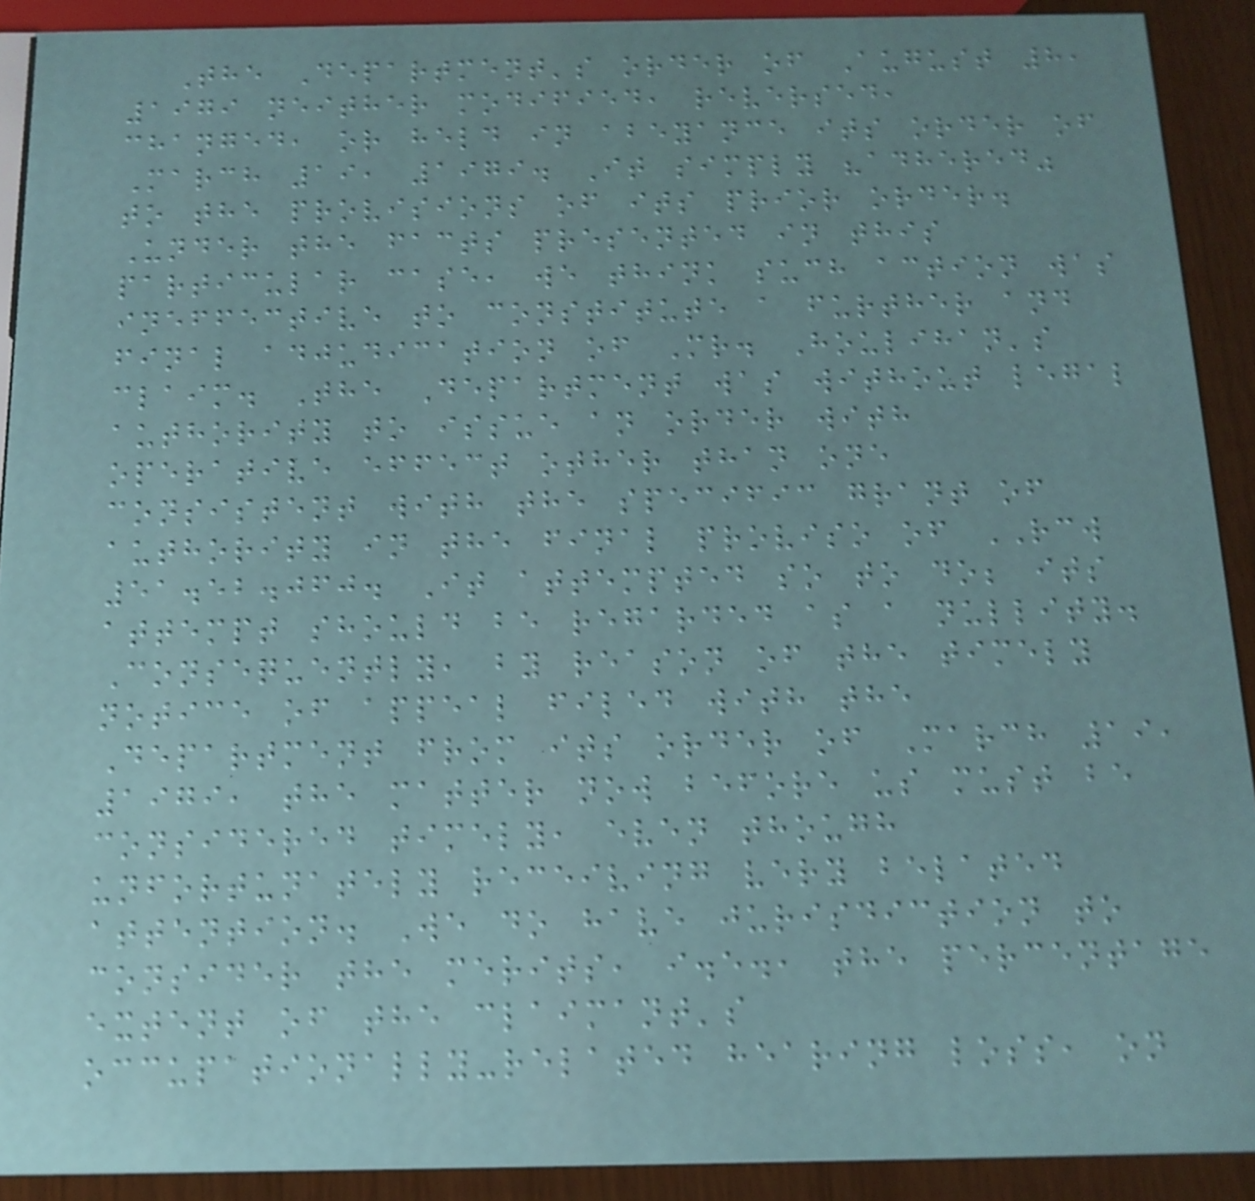The Department's order of August 8,
1979 neither modified, reversed,
changed, or held in abeyance its order of
March 19, 1979. It simply "adhered"
to the provisions of its prior order.
Under the facts presented in this
particular case, we think such action was
ineffective to constitute a further and
final adjudication of Mr. Houlihan's
claim. The Department was without legal
authority to issue an order with
operative effect other than one
consistent with the specific grant of
authority in the final proviso of RCW
51.52.060. It attempted so to do; its
attempt should be regarded as a nullity.
Consequently, by reason of the timely
notice of appeal filed with the
Department from its order of March 19,
1979, the matter now before us must be
considered timely, even though
unfortunately receiving very belated
attention. We do have jurisdiction to
consider the merits, i.e., the percentage
extent of the claimant's
occupationally-related hearing loss, on
